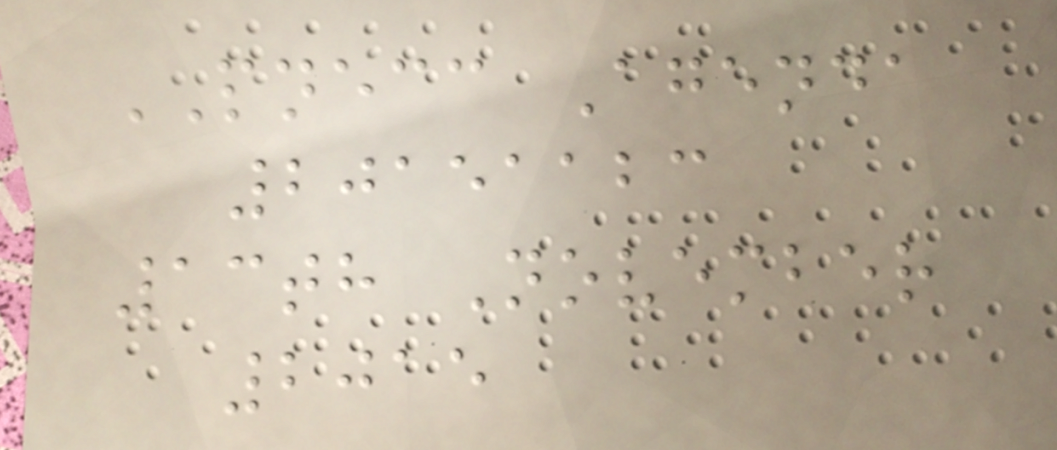PNECC Agenda
20151123
13th November
2015
